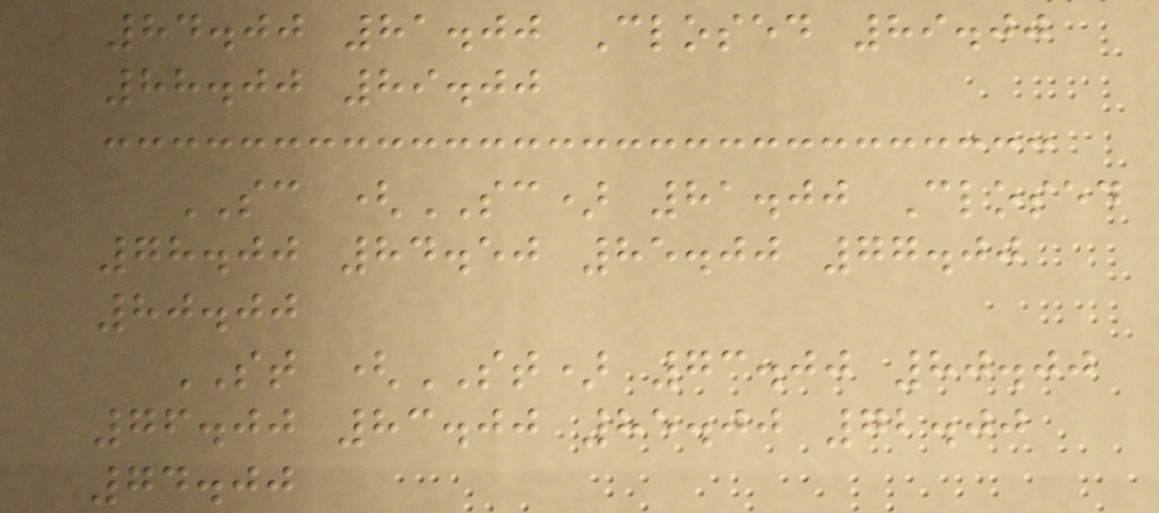84.00 81.00 Closed 89.00
88.00 89.00
SC (SC) 81.00 Closed
78.00 84.50 85.00 77.00
80.00
ST (ST) 73.00 80.00
76.00 83.00 85.00 72.00
74.00
